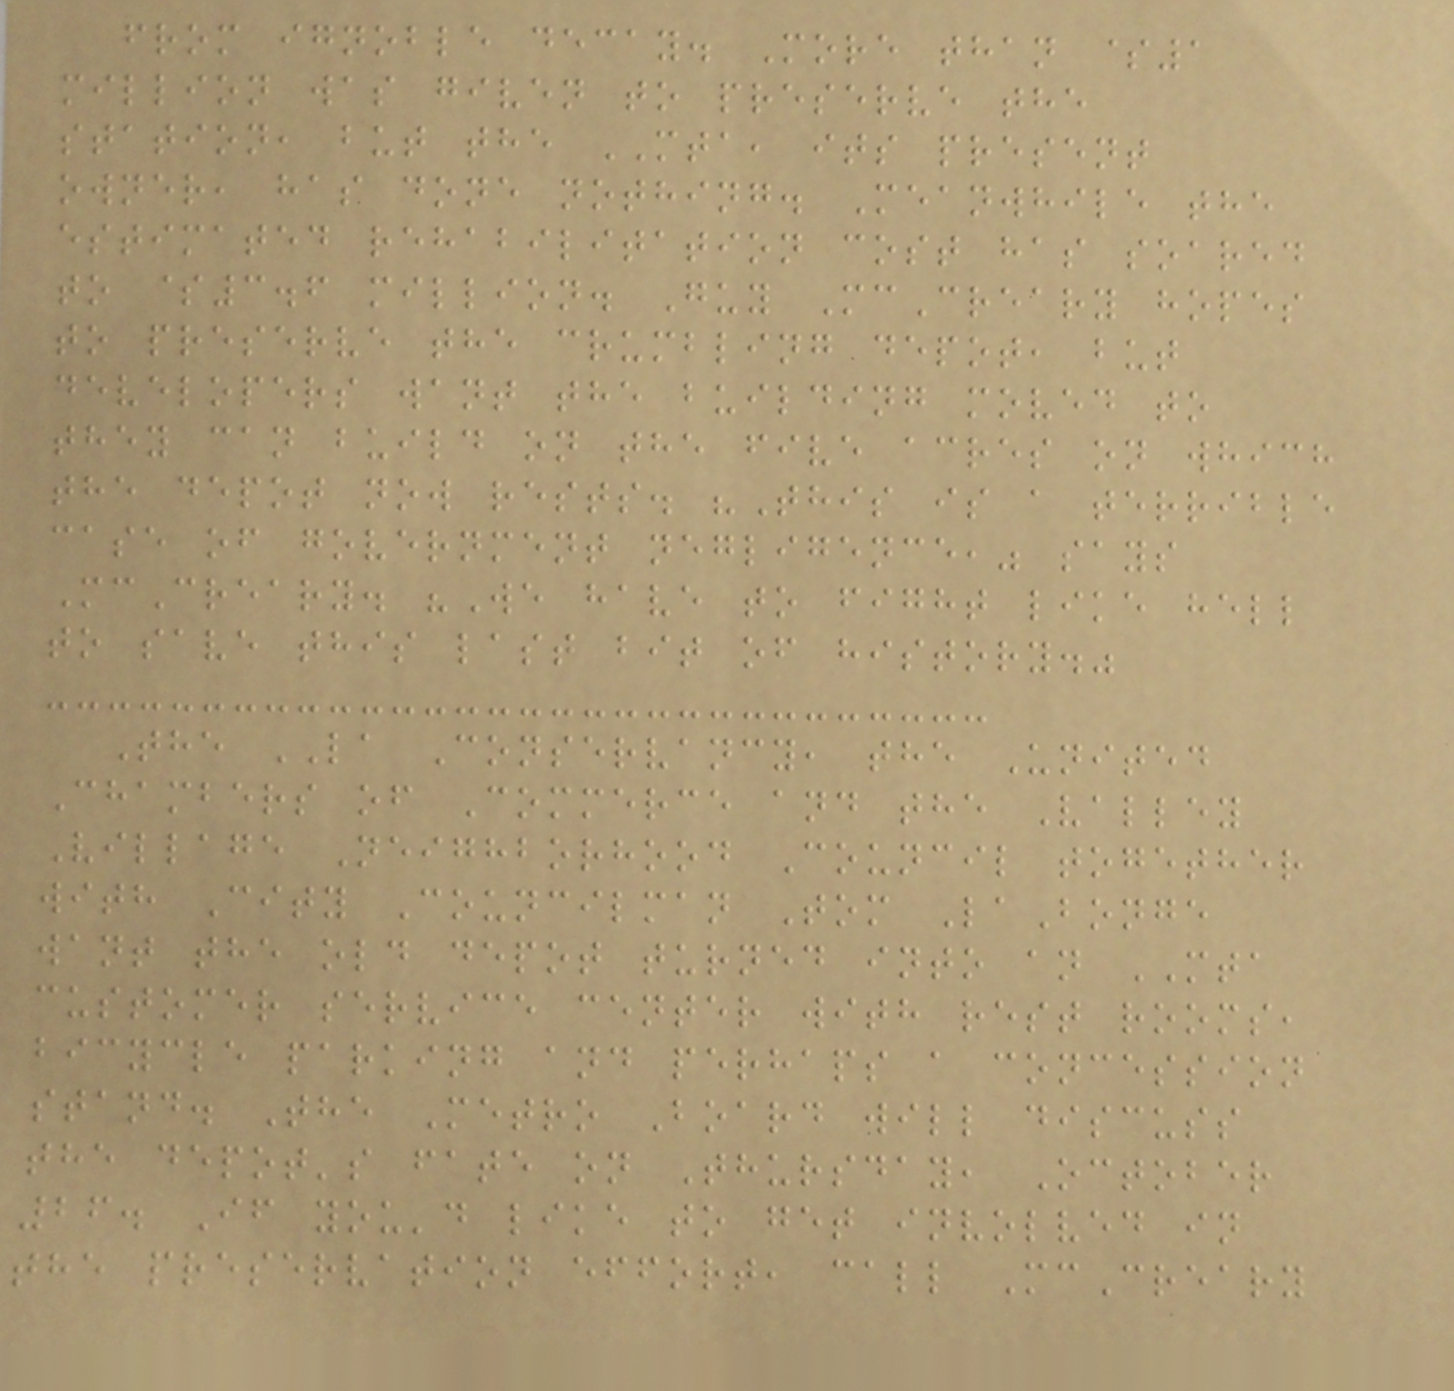from ignoble decay. More than $1
million was given to preserve the
station, but the MTA, its present
owner, has done nothing. Meanwhile the
estimated rehabilitation cost has soared
to $3.6 million. Guy McCreary hopes
to preserve the crumbling depot, but
developers want the building moved to
they can build on the five acres on which
the depot now rests. "This is a terrible
case of government negligence," says
McCreary. "We have to fight like hell
to save this last bit of history."
The LA Conservancy, the United
Chambers of Commerce and the Valley
Village Neighborhood Council together
with City Councilman Tom LaBonge
want the old depot turned into an MTA
customer service center with rest rooms,
bicycle parking and perhaps a concession
stand. The Metro Board will discuss
the depot's fate on Thursday, October
26. If you'd like to get involved in
the preservation effort, call McCreary
